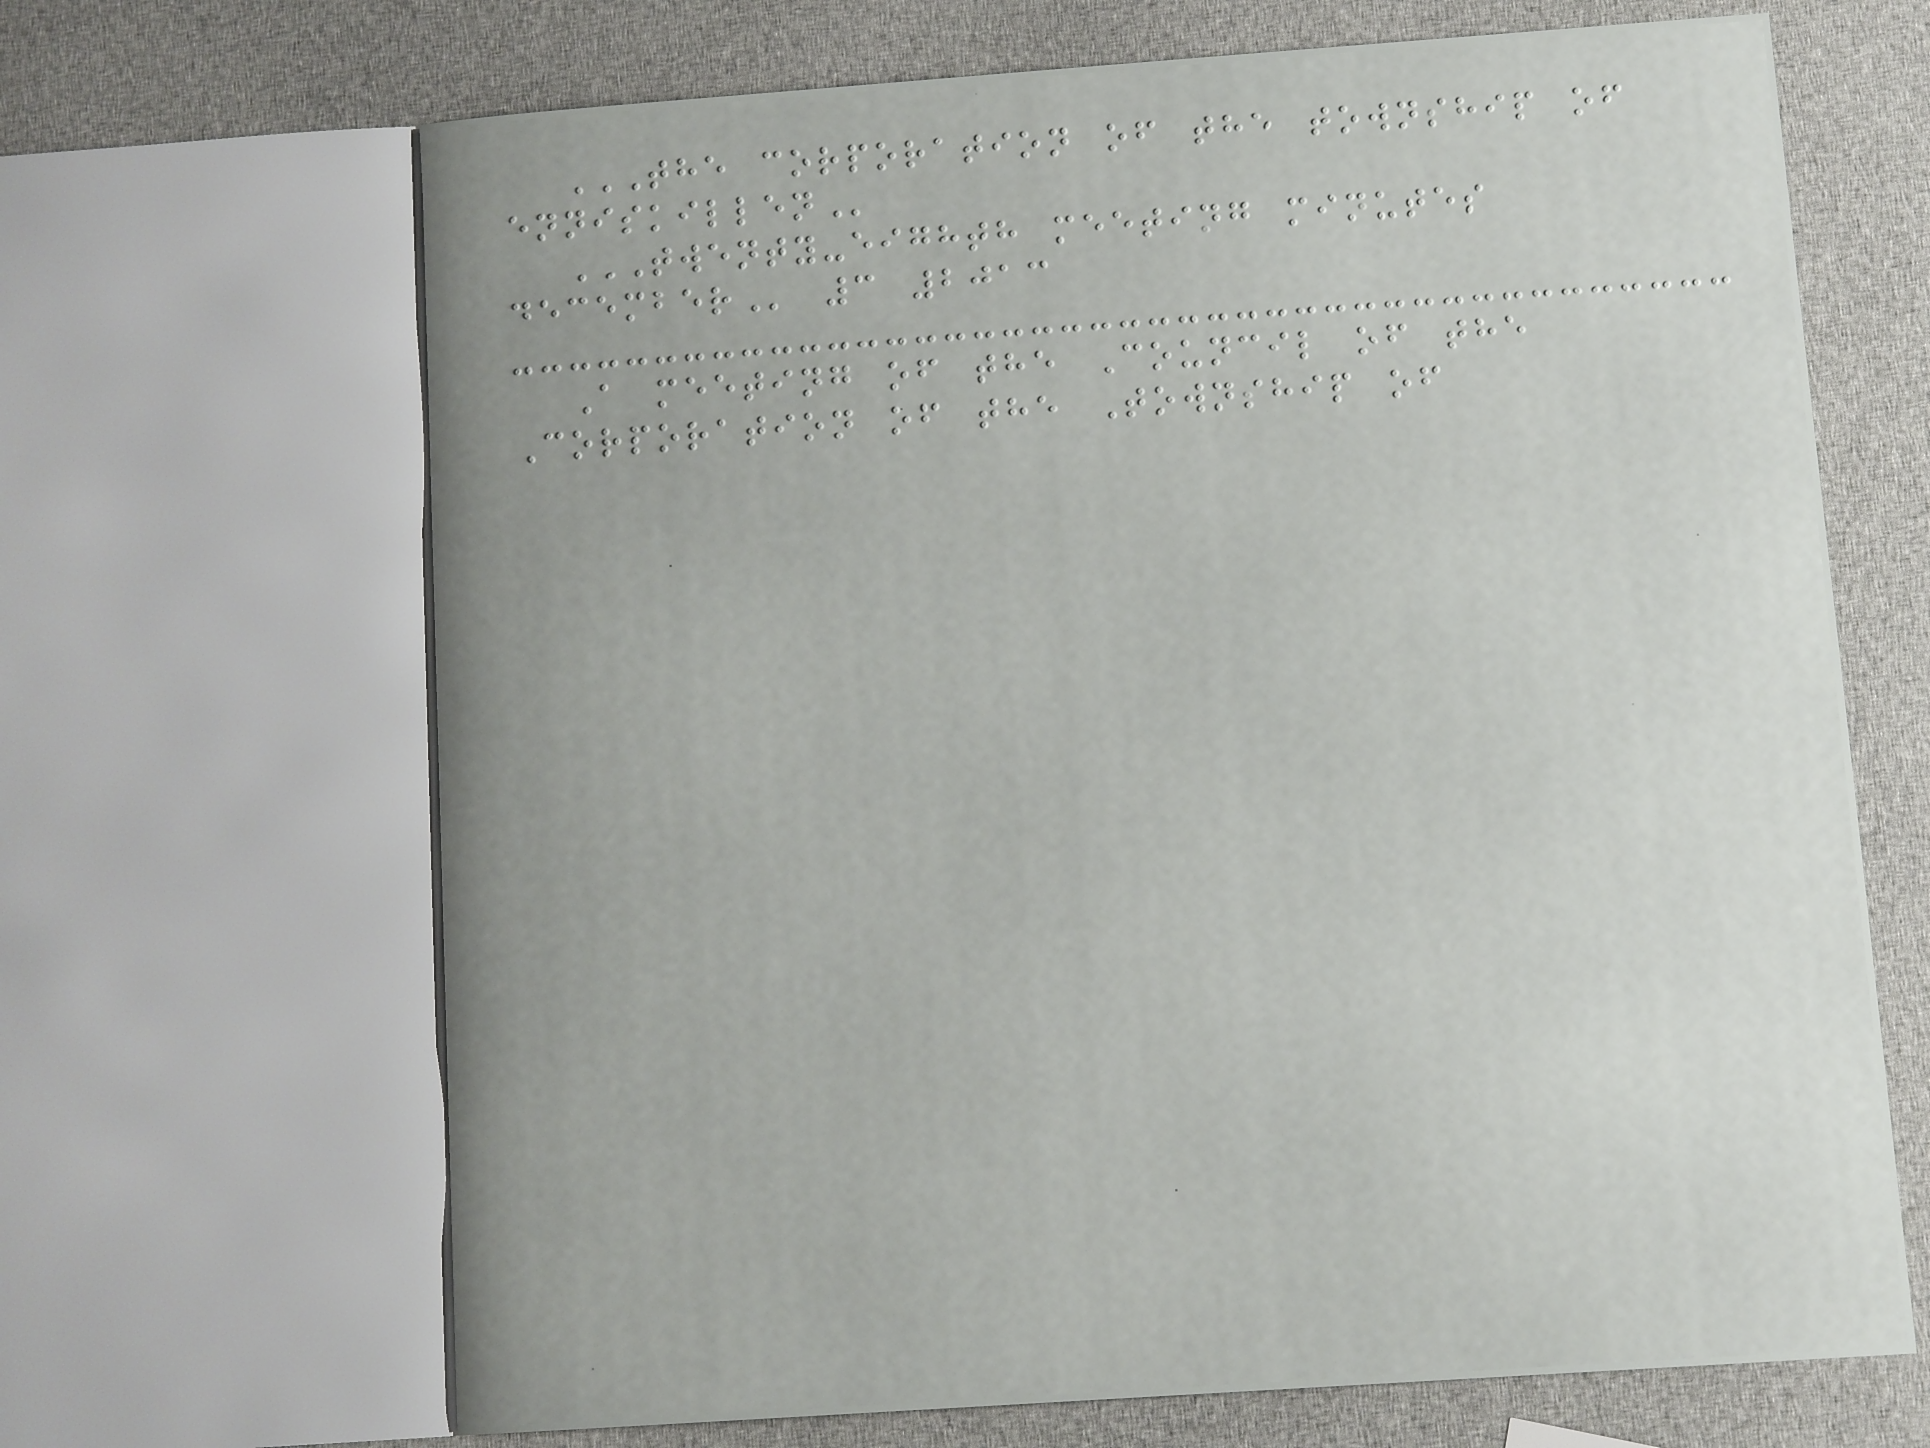THE CORPORATION OF THE TOWNSHIP OF
ENNISKILLEN
TWENTY-EIGHTH MEETING MINUTES
DECEMBER 3 2013
A meeting of the Council of the
Corporation of the Township of
